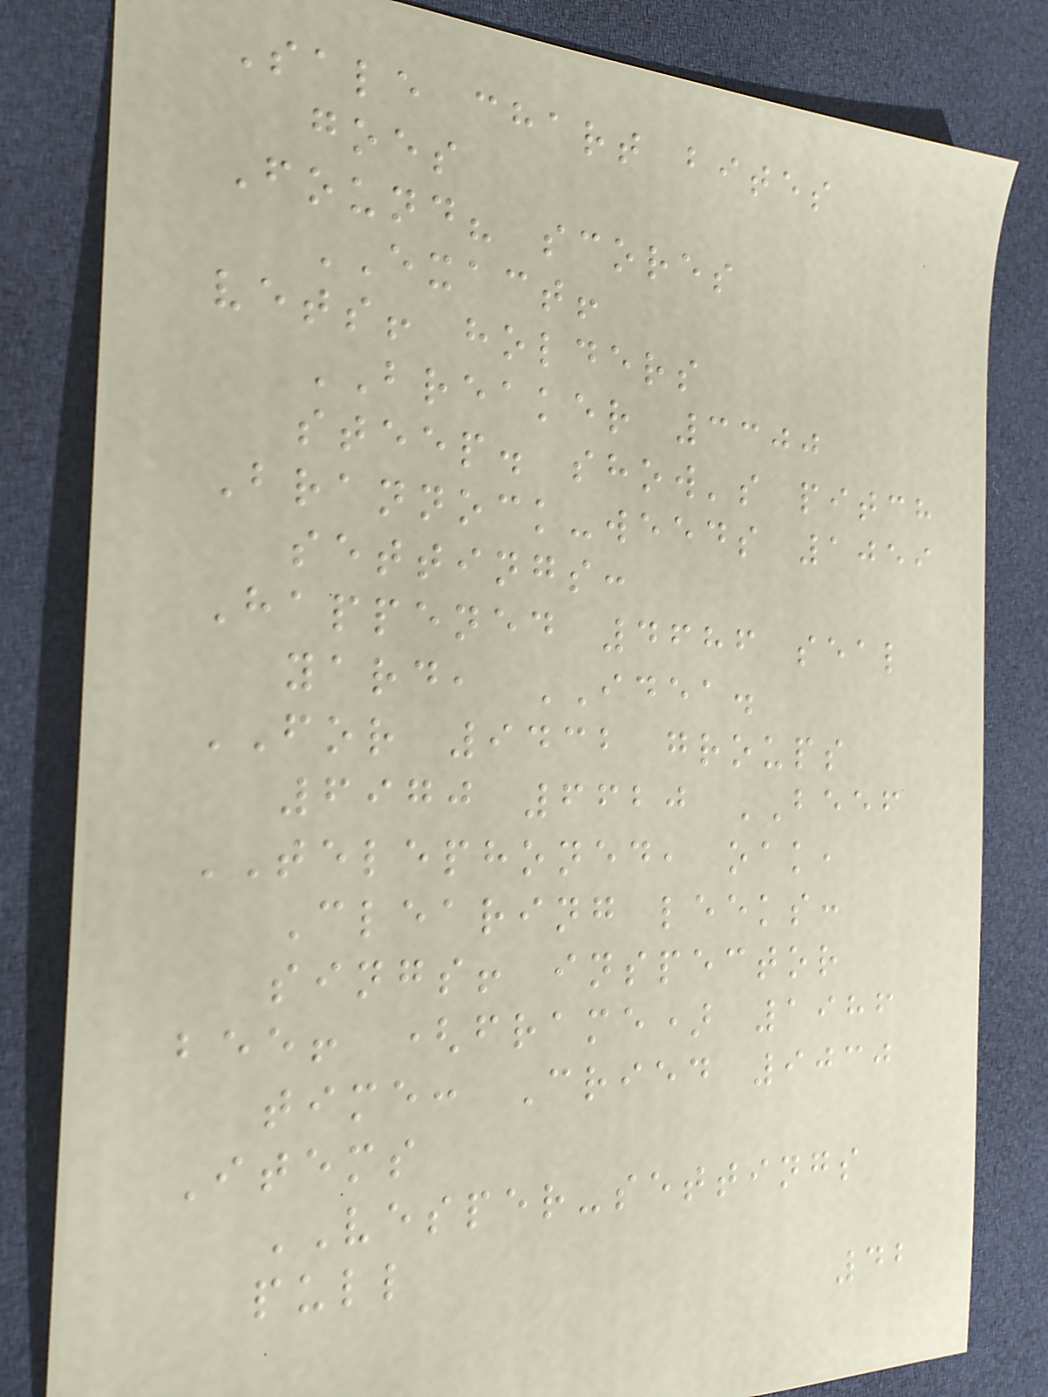Sale chart bites
goes
Found? scores
EXACT!
vets! holders
BREAKER 3300
steep. show's pitch
Brannock-weeds 1059
settings:
Happened 4686 seal
yard, IDEA.
FOR 9432 groups
6970 6620 BEEF
TELEPHONED, oak,
Clearing leeks:
sings! inspector
bee! (frame) 1986
time: Cried 9030
Items
VESPER-settings
pull
42
